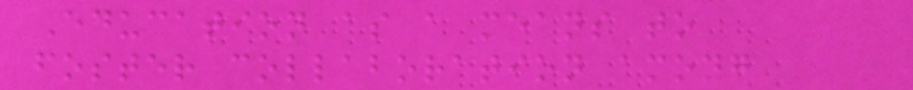Education as a means to
foster collaboration among
